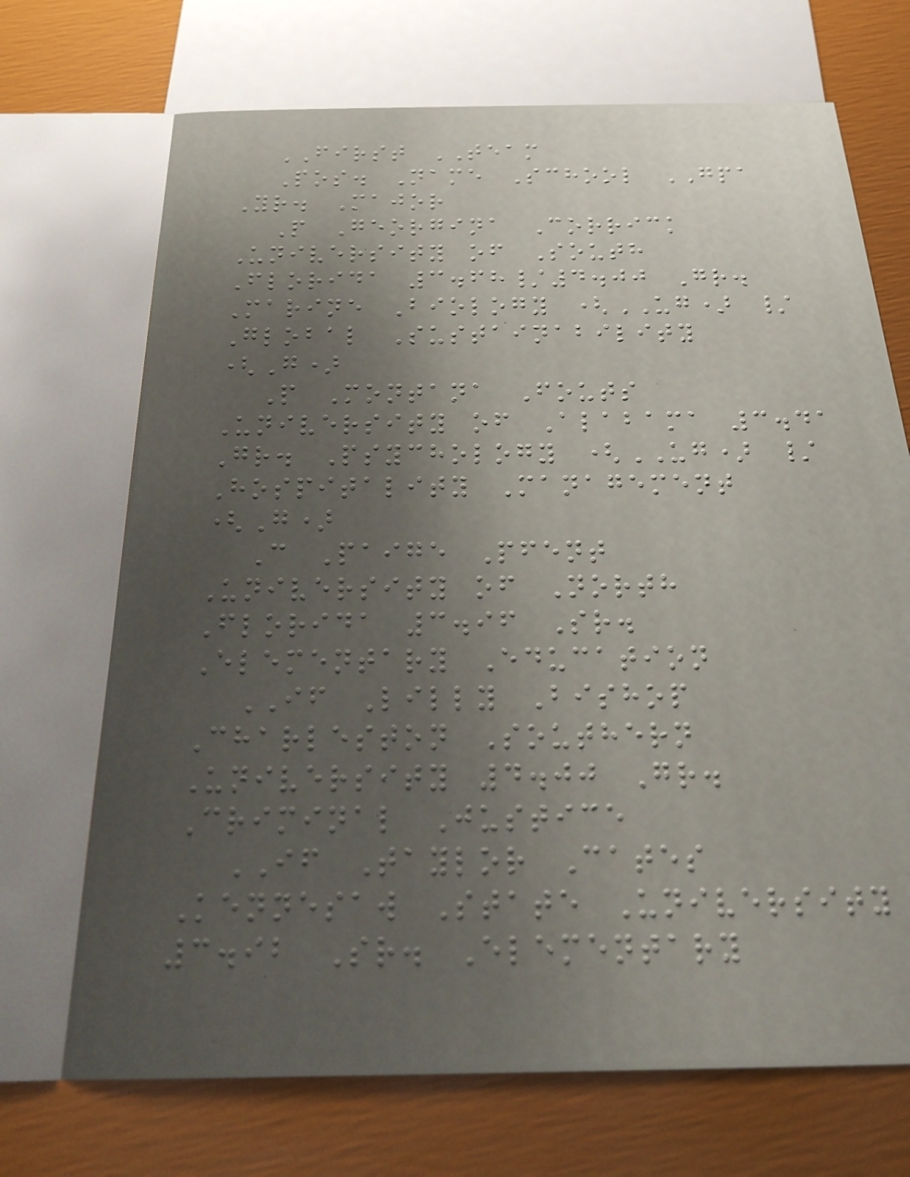FIRST TEAM
Pos. Name School GPA
Yr. Major
P Georgina Corrick
University of South
Florida 3.68/4.00 Gr.
Marine Biology (UG) /
Global Sustainability
(G)
P Montana Fouts
University of Alabama 3.41
Gr. Psychology (UG) /
Hospitality Management
(G)
C Paige Pfent
University of North
Florida 3.96 Sr.
Elementary Education
IF Lilly Bishop
Charleston Southern
University 4.00 Gr.
Criminal Justice
IF Taylor Cates
Kennesaw State University
3.92 Sr. Elementary
